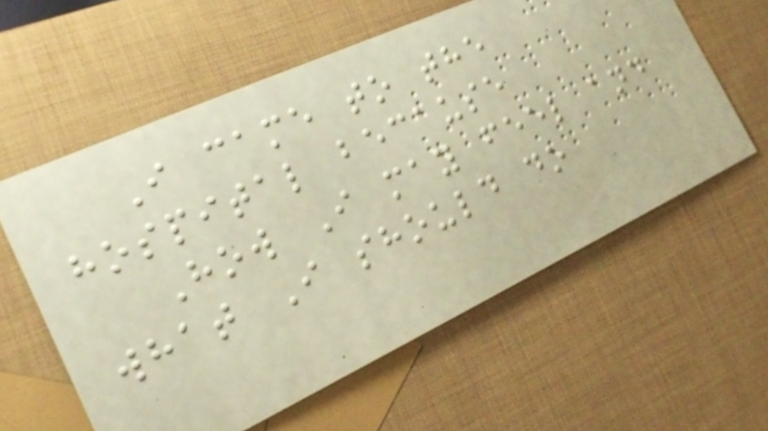I came to the
hospital because
How I may feel and
what I should do
